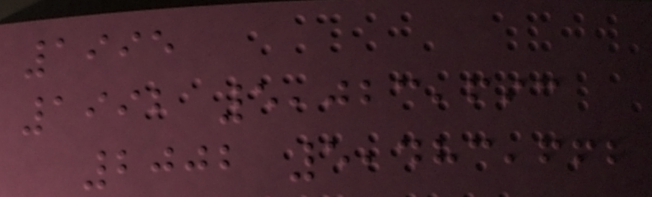1995
1992 5,023,693
2002 5,483,662
